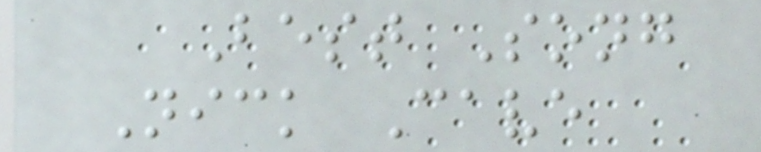Best Song
Nick Cave
